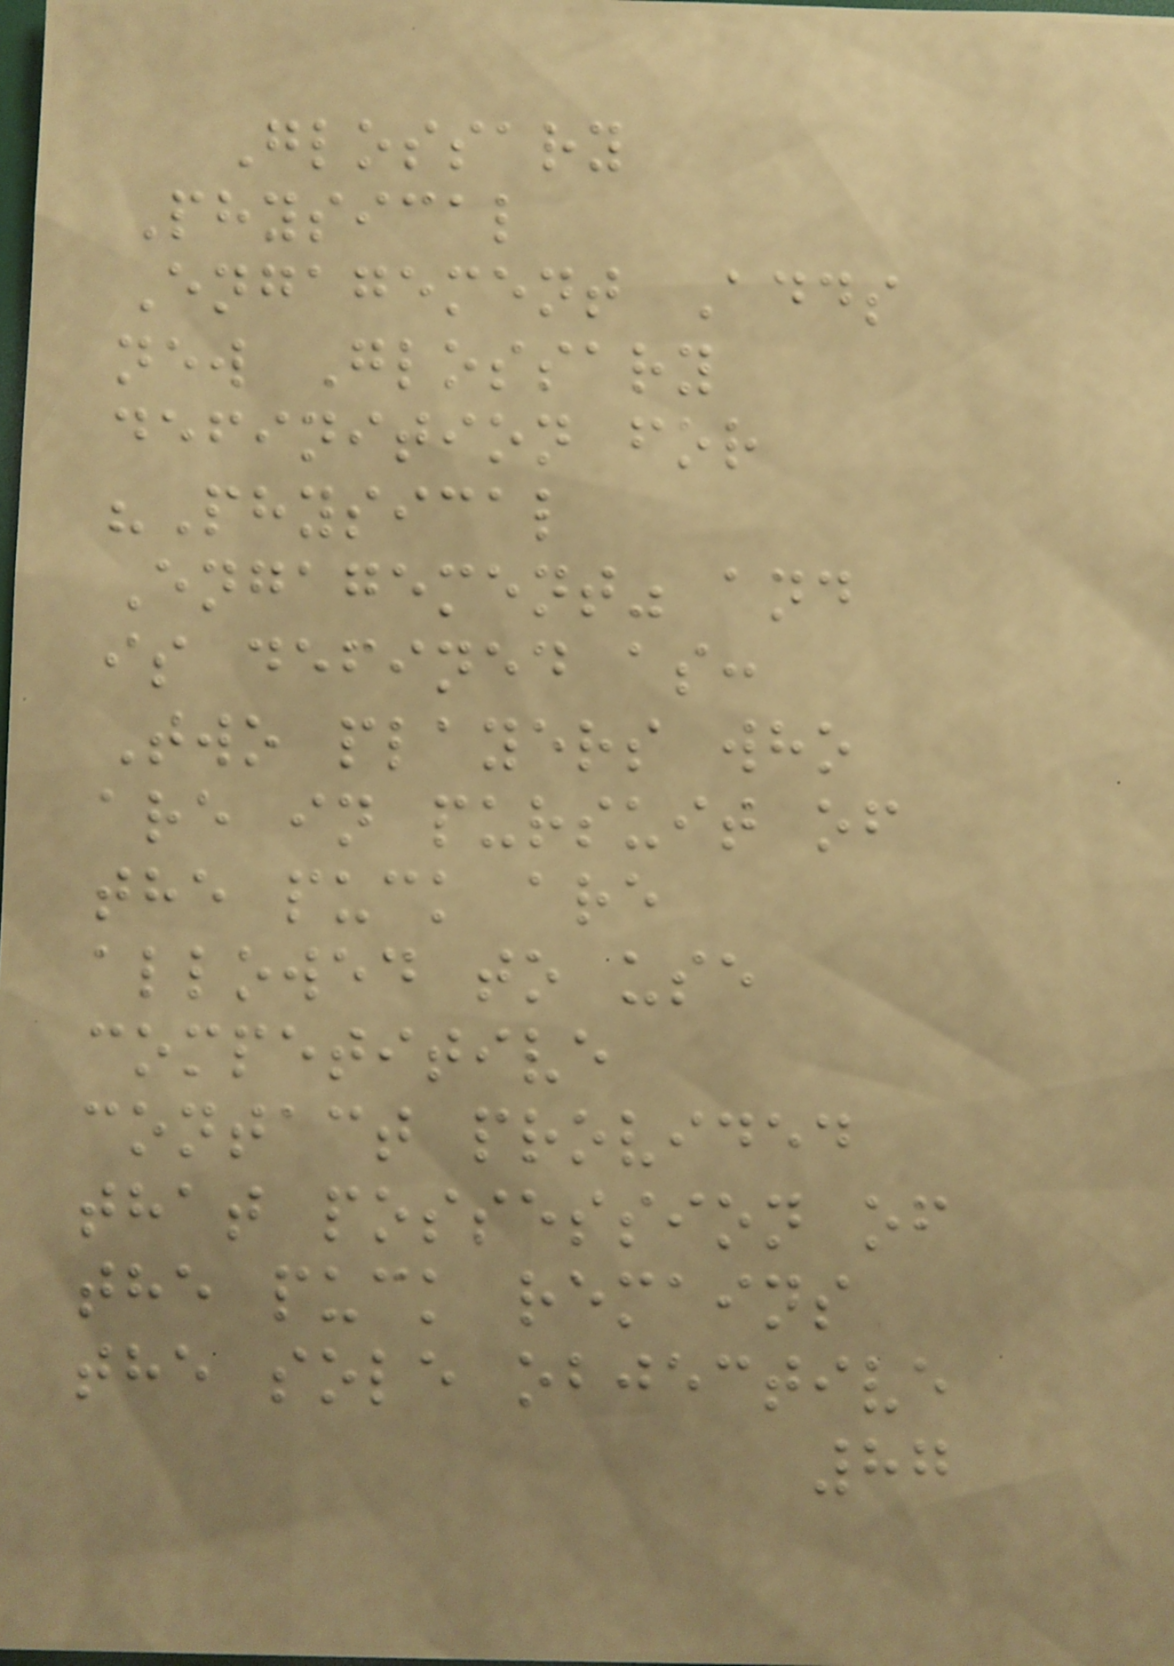Glossary
Physical
Engagement Adds
new Glossary
definition for
"Physical
Engagement" and
is defined as:
Two players who
are in pursuit of
the puck are
allowed to use
competitive
contact provided
that possession of
the puck remains
the sole objective
87
